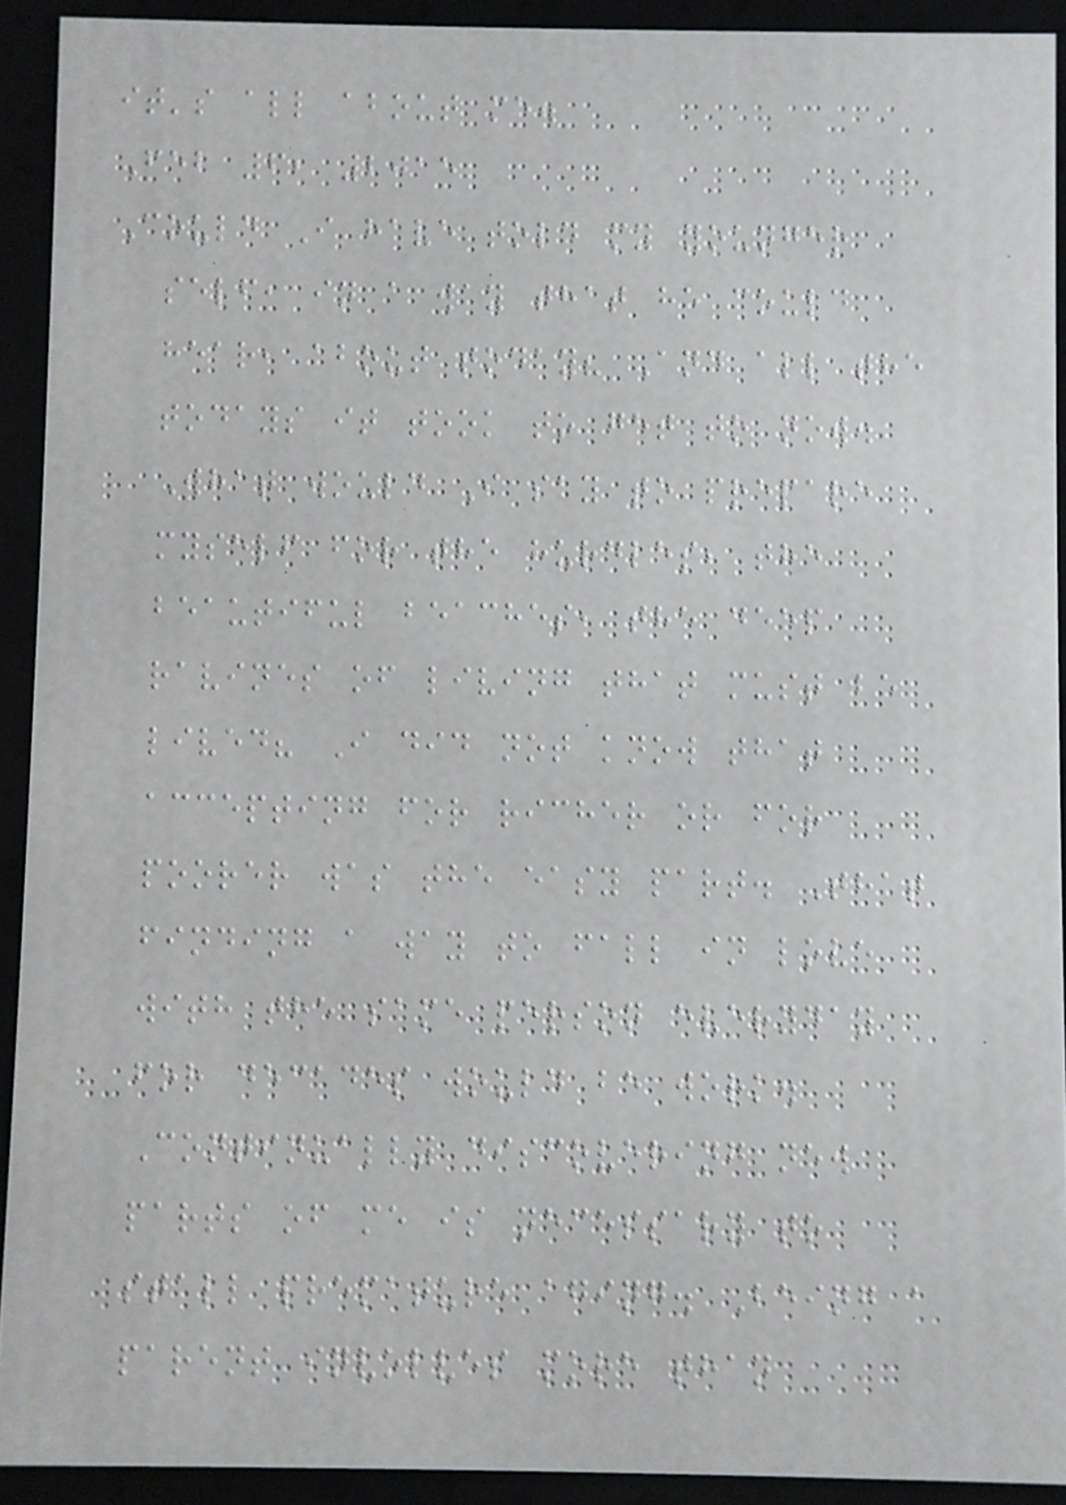it's all about me.
Feb 6, 2015
Could I have told my younger
self, in a way that he could
hear, about today? And all the
todays it took to get to now.
What would I say to prepare
myself for the hurdles, the
beautiful beaches, the deep
ravines of living that must be
lived? I did not know that
accepting for richer or for
poorer was the easy part. That
finding a way to fall in love
with the same person everyday
for decades would be work.
Continually discovering new
parts of me is necessary to
stall premature aging. Being a
parent involves more than
